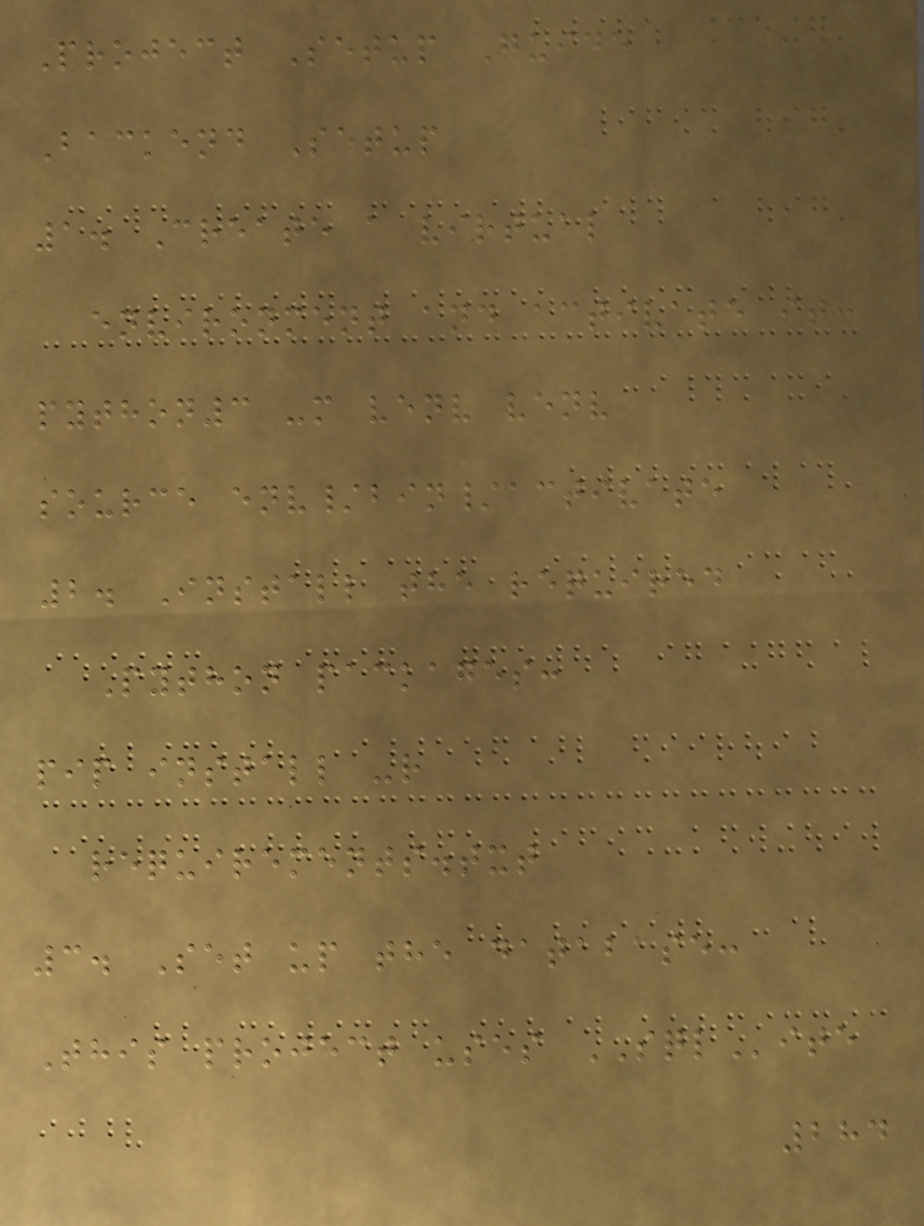Project Setup Guide
Backend Setup
1. Create a virtual
environment and activate it:
python3 -m venv venv
source env/bin/activate
2. Install the required
Python packages:
pip install -r
requirements.txt
3. Set up the database:
This project uses SQLite
284
